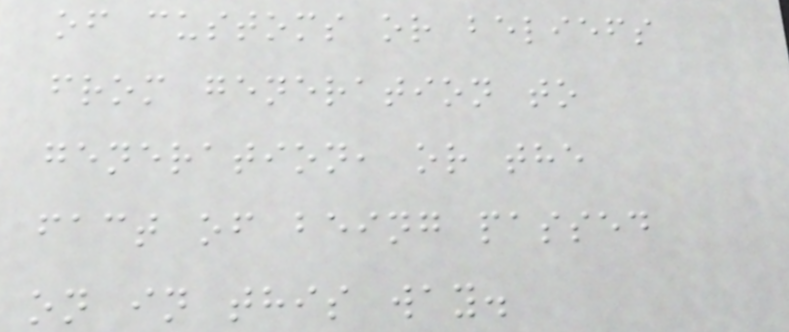of customs or beliefs
from generation to
generation, or the
fact of being passed
on in this way.
